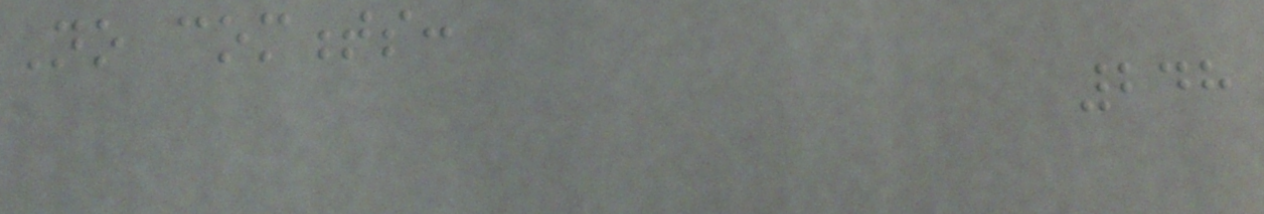No comments:
248
